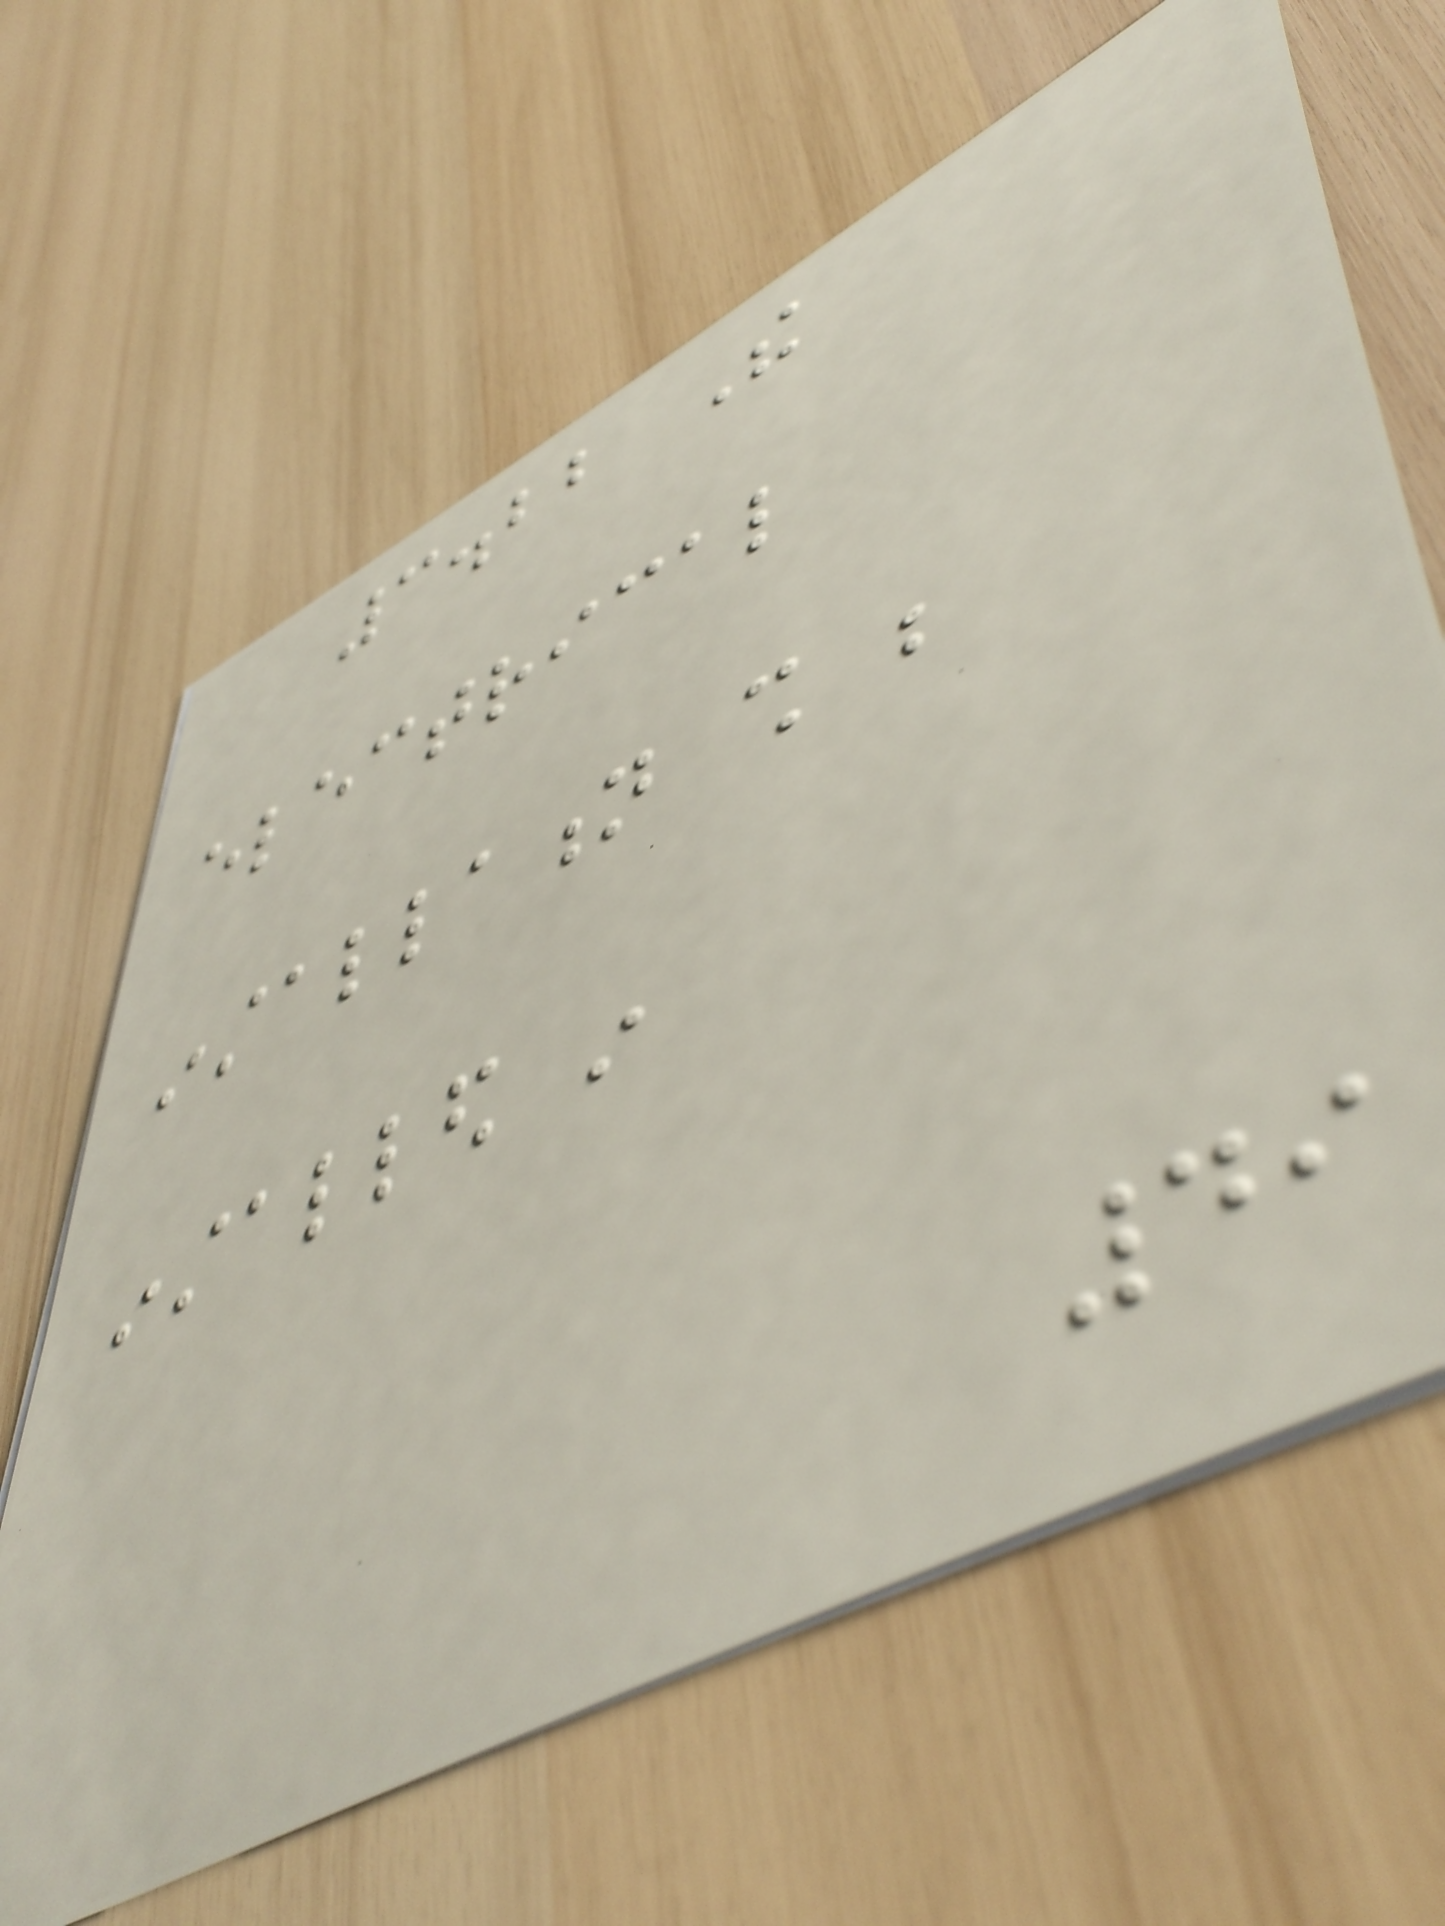3.22 The
electrical
installation shall be
installed in
49
